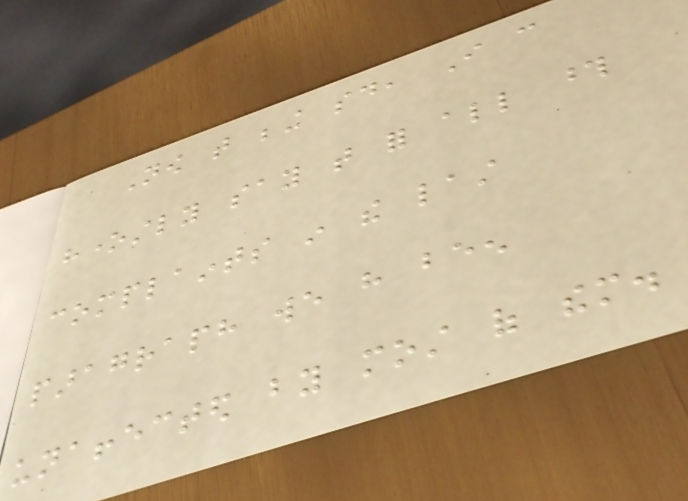Now that being said, I can
honestly say that for all those
complaints in the last
paragraph we have been
unaffected by most of them.
